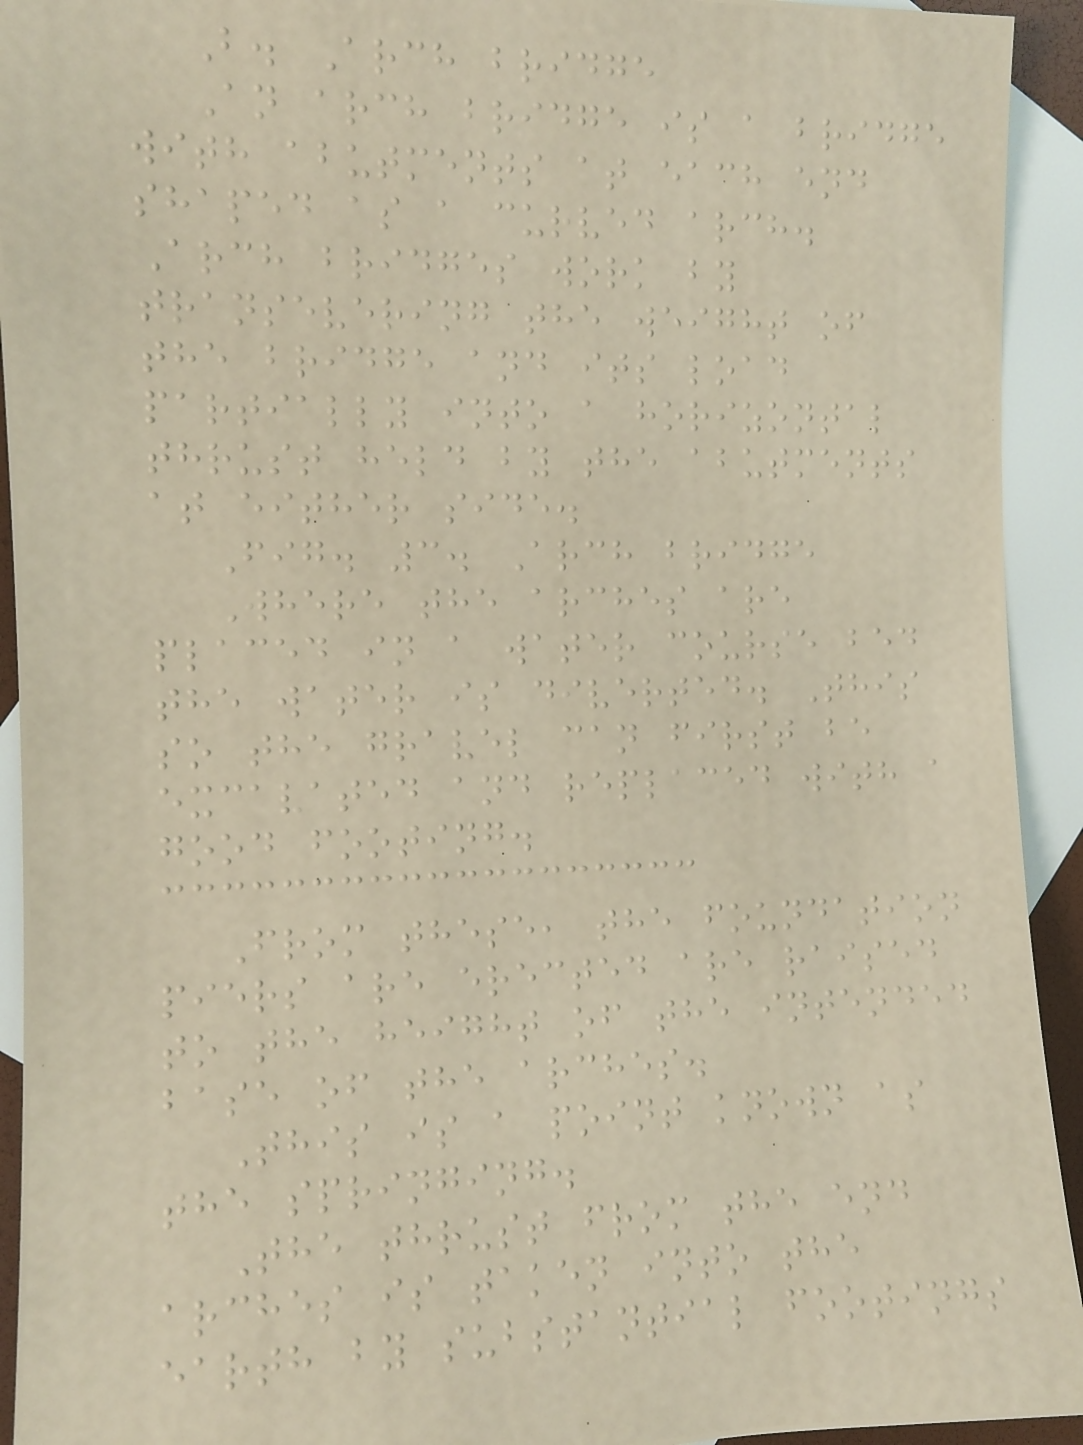B. Arch bridge
An arch bridge is a bridge
with abutments at each end
shaped as a curved arch.
Arch bridges work by
transevering the weight of
the bridge and its load
partially into a horizontal
thrust held by the abutments
at either side.
Fig. 3. Arch bridge
Where the arches are
placed in a water course bed
the water is diverted. This
so the gravel can first be
excavated and replaced with a
good footing.
From these, the foundation
piers are erected are raised
to the height of the intended
base of the arches.
This is a point known as
the springing.
The thrust from the end
arches is taken into the
earth by substantial footings
